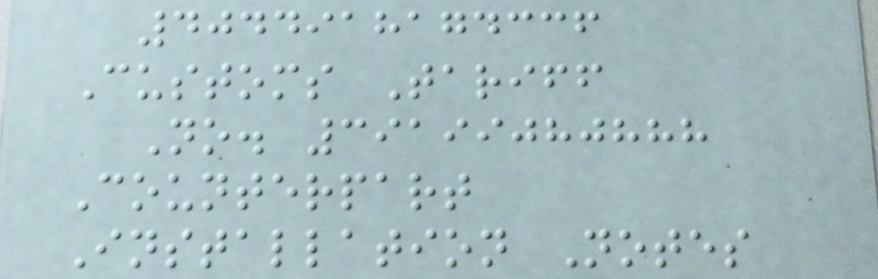4044918174336
Customs Tariff
No. 39199080888
Counterpart
Installation Notes
